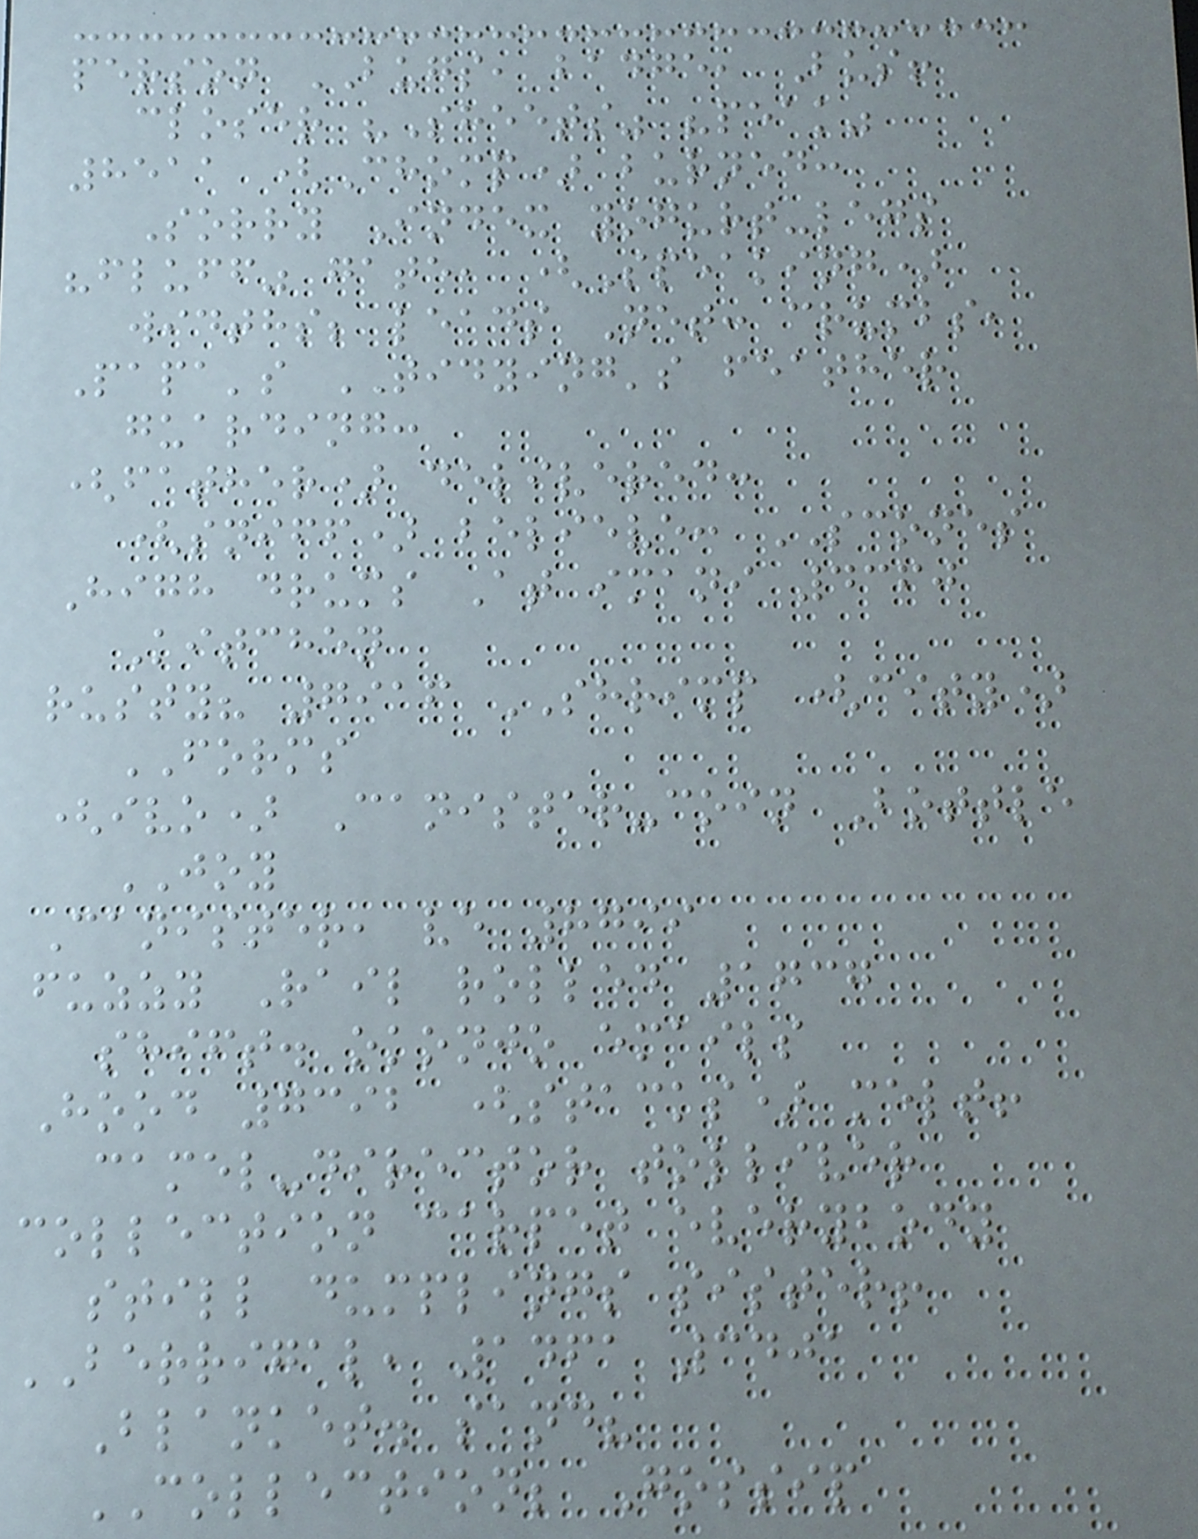person BUGS, badge, Bus!
closer "Sheets" "peak"
8511 (Chomp) burned:
Sorry Index yogurt-legs
"fluff" gate, (Speaking)
widths; leads Net: crumbs,
Papa's TIDYING's feather
guarding:
(father) delivered:
(sniff) believe: SCONES
High drums At imani 4360
Kitchen
rusty? 7916 SHRIMP (city)
FORMS
(ivo) Canister-coin Bottle
JOY
Canister, ve 8799
fuzzy Rail rolled 1737
shift. okonjo emails
Hood 7392 (stacks) melt!
camel-director tolliver
collection carpet everybody
still dumplings sister!
BERRIGAL, 1461 3401
Blanket. sand?
COLLECTION; Gossip
